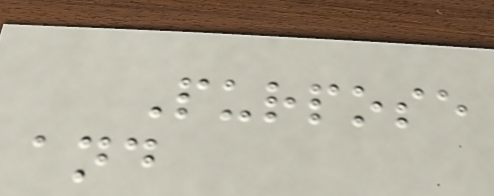Purpose
and
